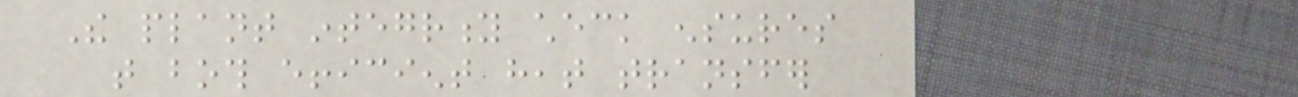The plant integrity check ensures
that both efficient heat transfer
